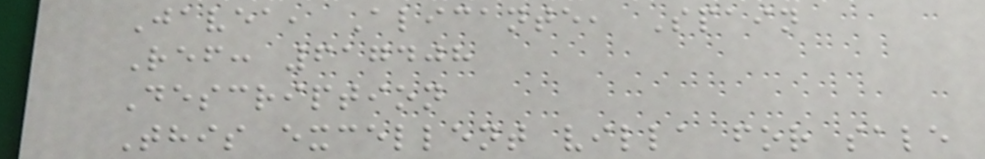Javea, Alicante, Spain
Ref: 617408
Description
This excellent villa for sale
